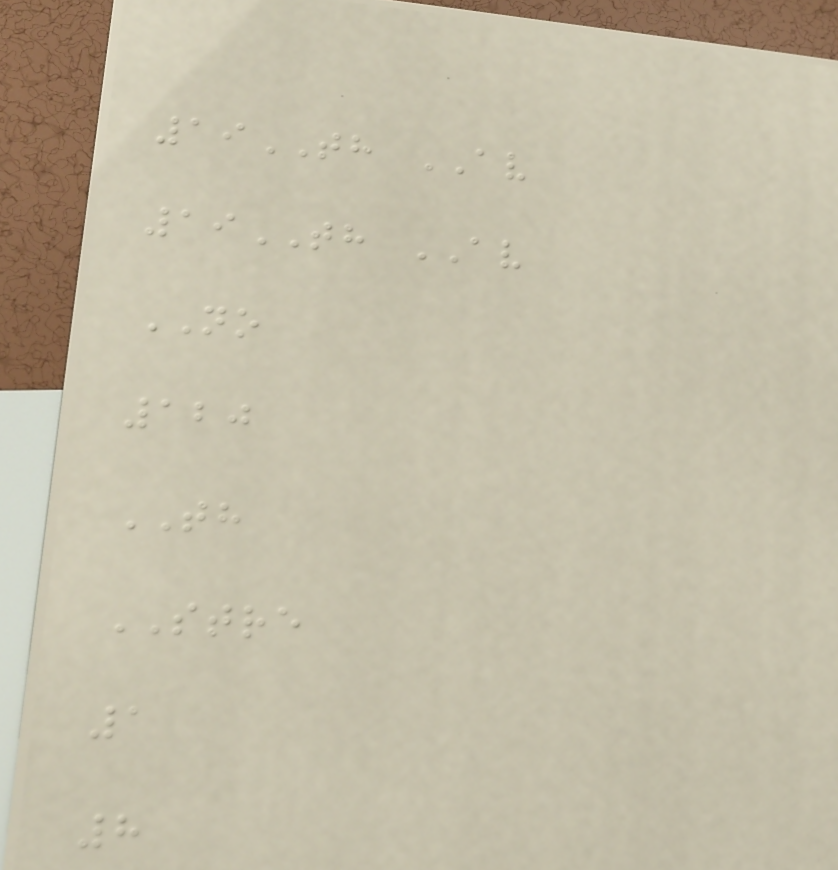19TH AV
19TH AV
NO
120
TH
STRE
1
8
